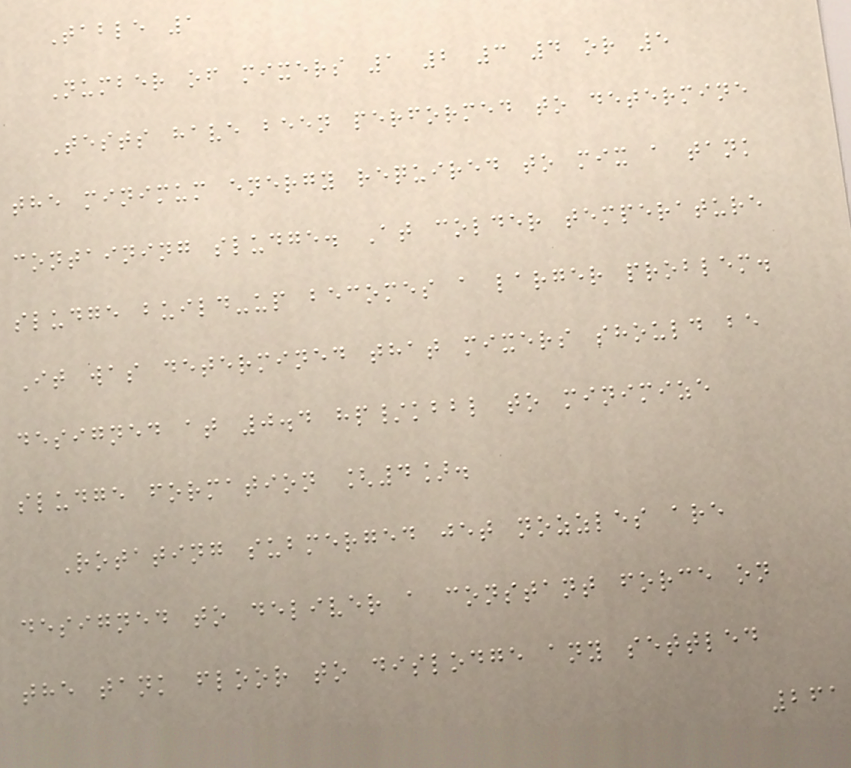Table 1
Number of mixers 1 2 3 4 or 5
Tests have been performed to determine
the minimum energy required to mix a tank
containing sludge. At colder temperature
sludge build-up becomes a larger problem.
It was determined that mixers should be
designed at 0.4 hp/kbbl to minimize
sludge formation [4].
Rotating submerged jet nozzles are
designed to deliver a constant force on
the tank floor to dislodge any settled
261
